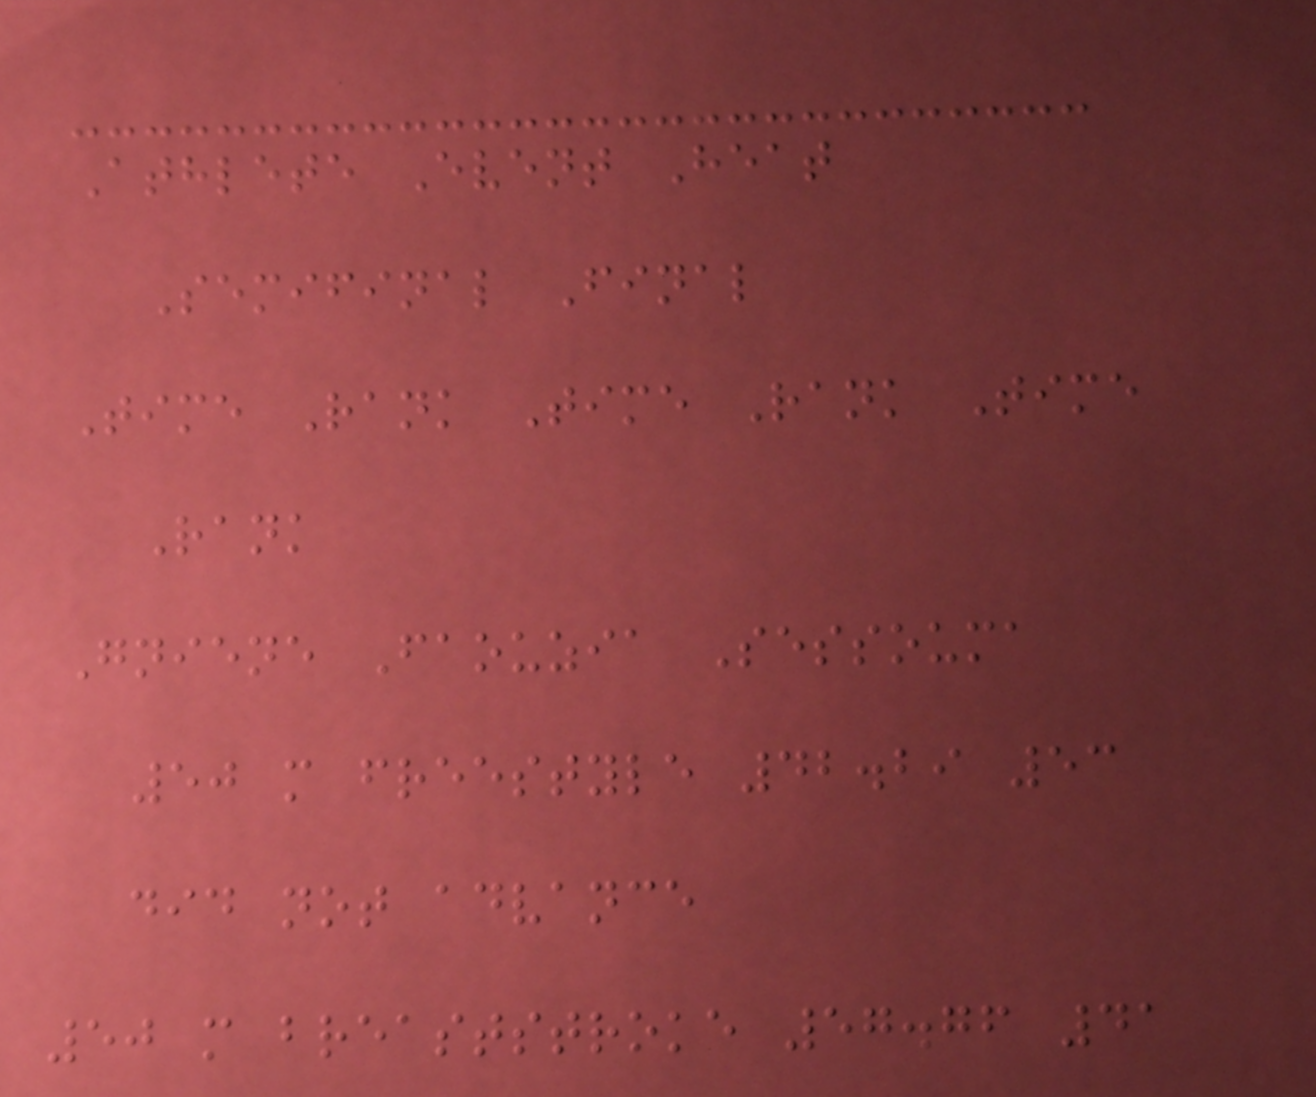Athlete Event Heat
Semifinal Final
Time Rank Time Rank Time
Rank
Gniene Faouzia Sessouma
50 m freestyle 42.29 53
did not advance
50 m breaststroke 57.76 41
